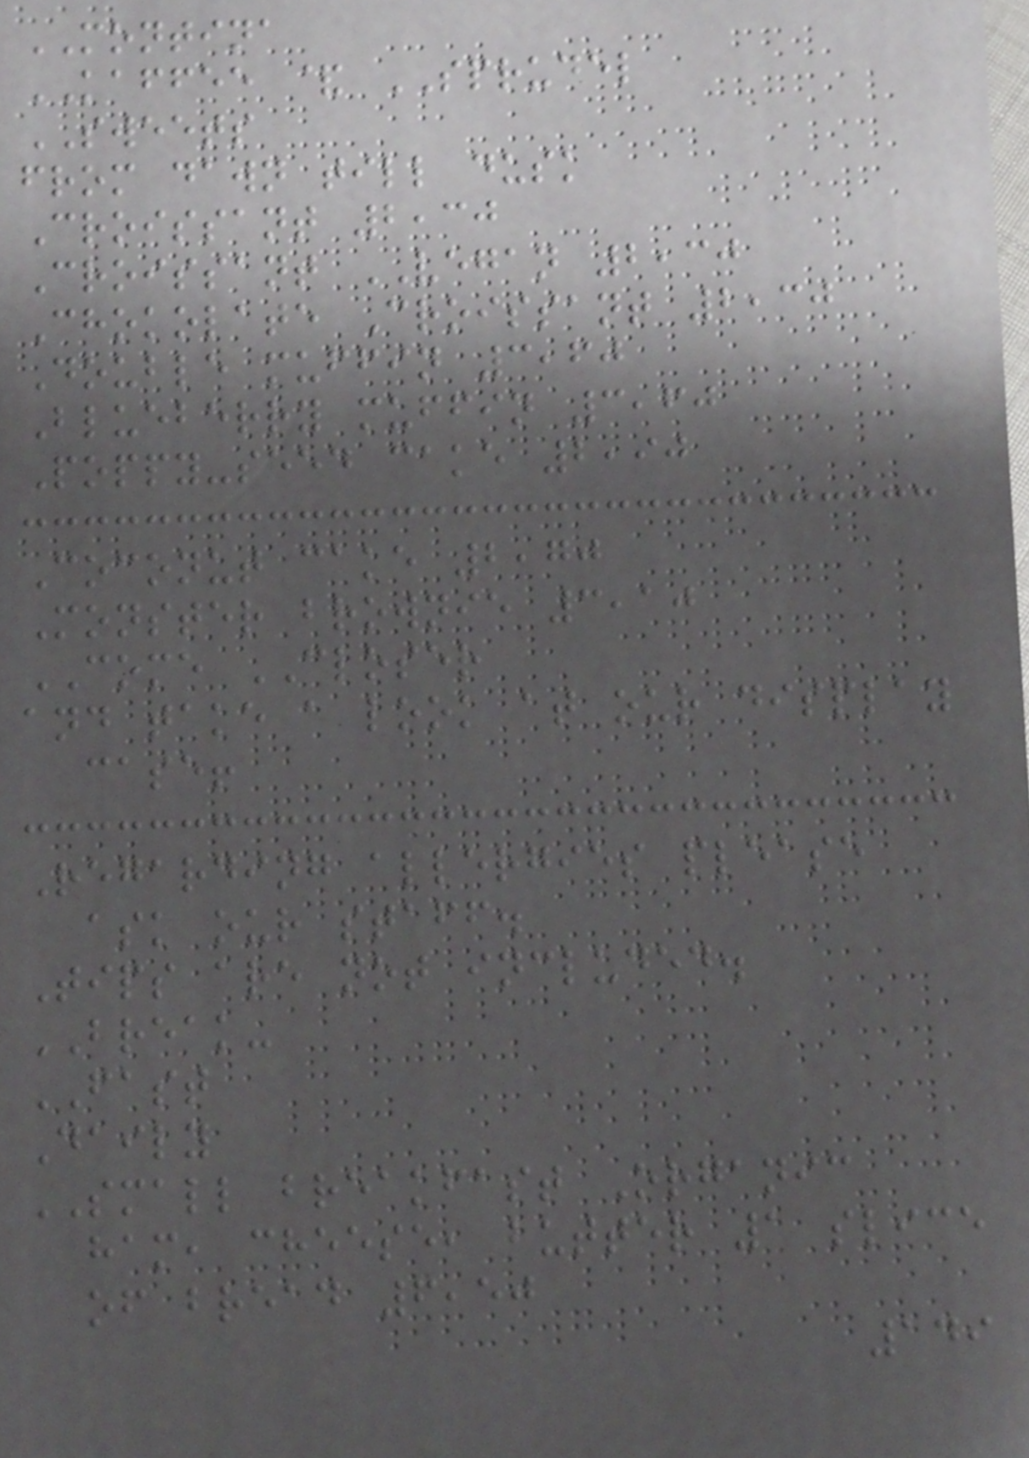MONTINA
KAFFEE & SPRUDEL
SWEETS
from dawn till dusk
Croissant 2,30
Croissant VEGAN 2,30
Chokolate Croissant 2,30
Double muffin 3,60
Blueberry muffin 3,60
Poppy-seed cake 2,90
Coconut cake 2,70
Monster brownie 3,10
COME CLOSER
and take a look at our display
case!
Regarding allergies please
ask our staff.
Tips are not included.
BREAK-
FAST
Daily
SMALL breakfast Organic
ham, cheese, butter 1 slice
of bread 6,50
149
